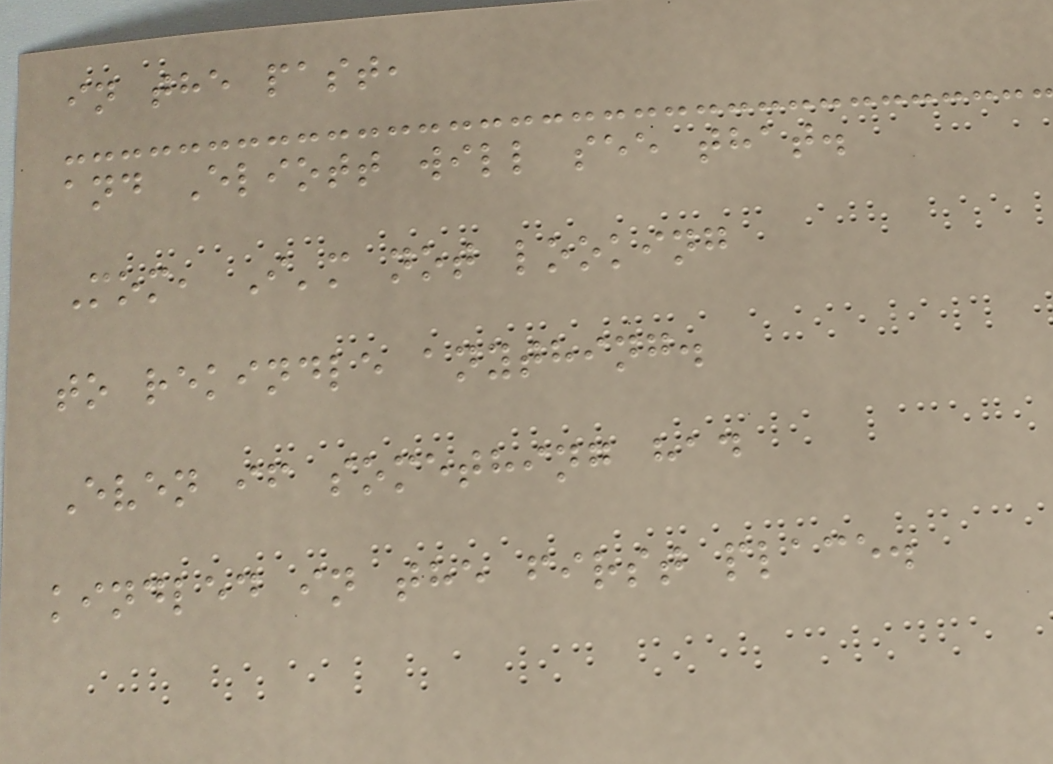in the past,
and Eliott will see that.
Mom, I'm not looking
to rekindle anything.
Even if something had
kindled in the first place.
